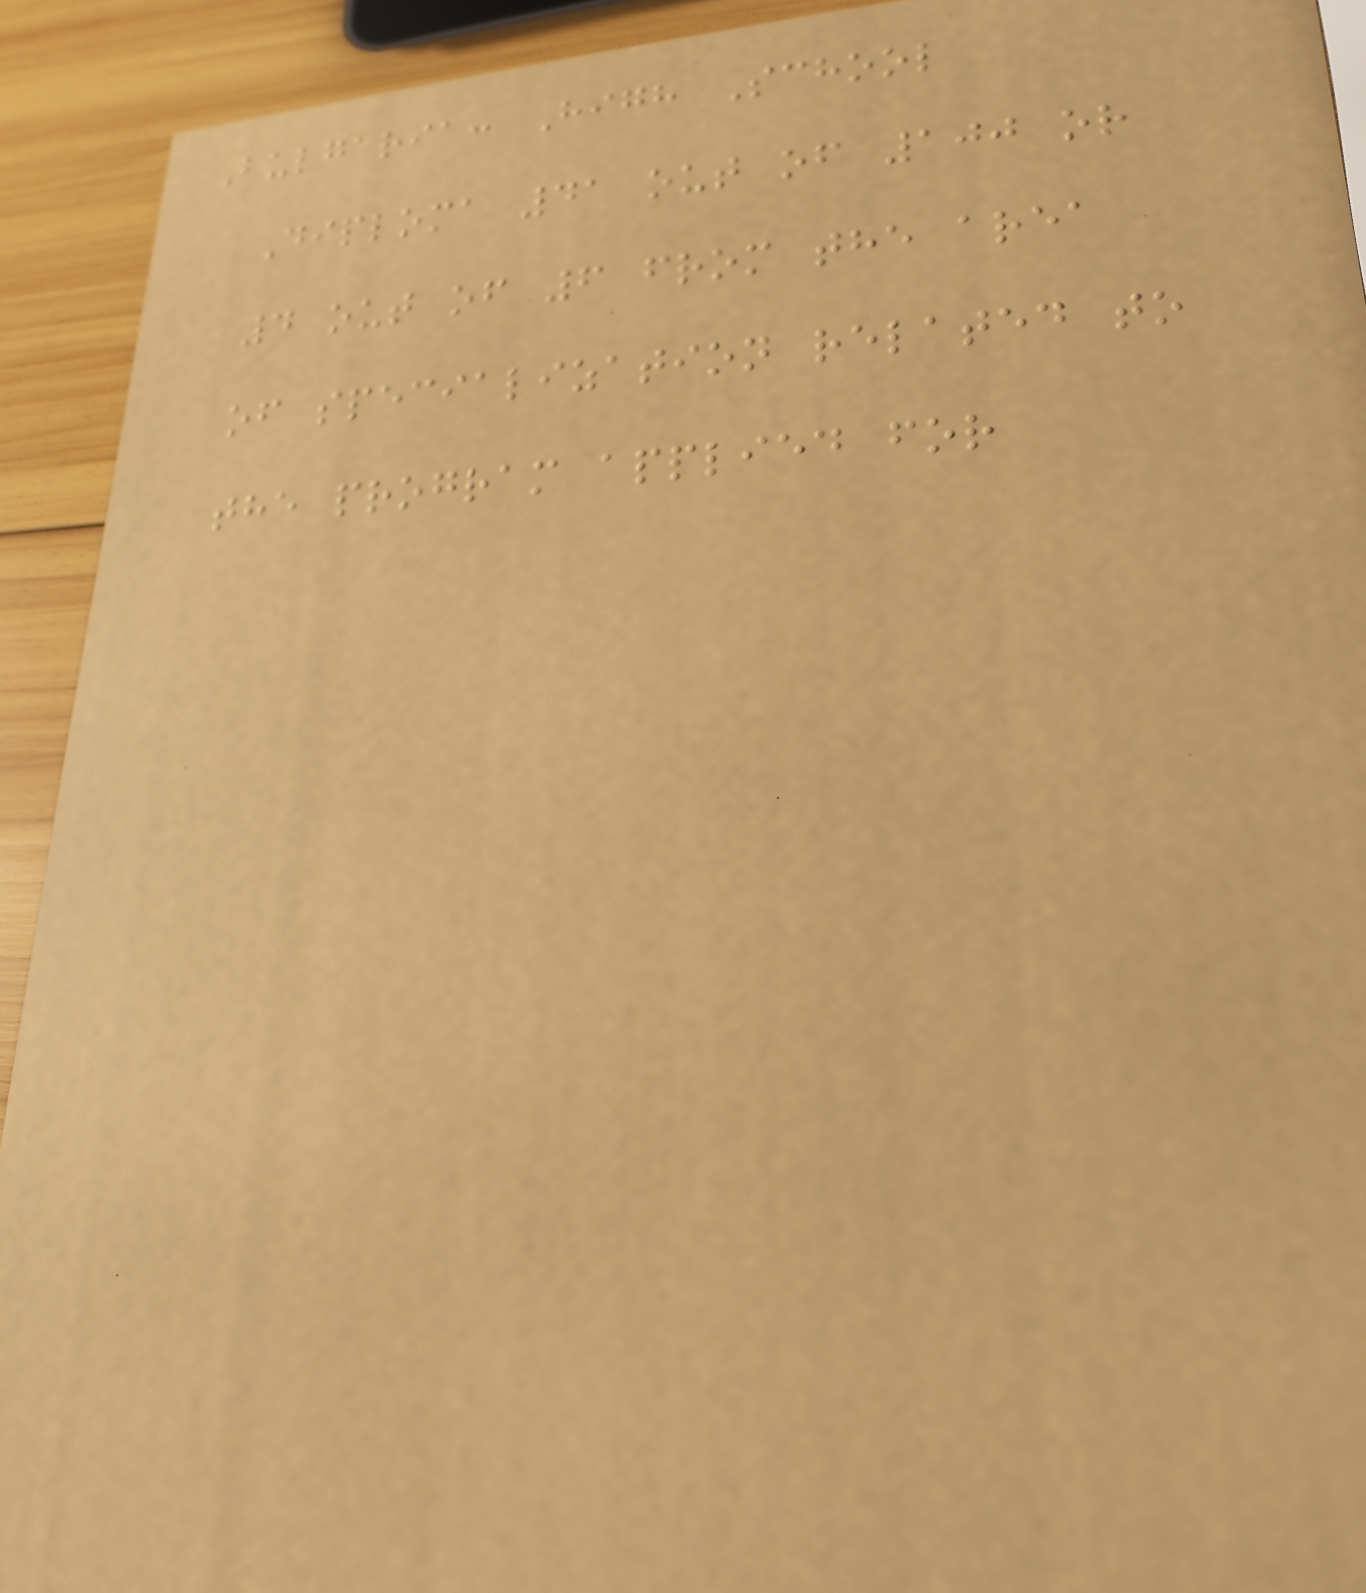Bulgaria: High School
Diploma 41 out of 100 or
4 out of 6 from the area
of specialization related to
the program applied for
